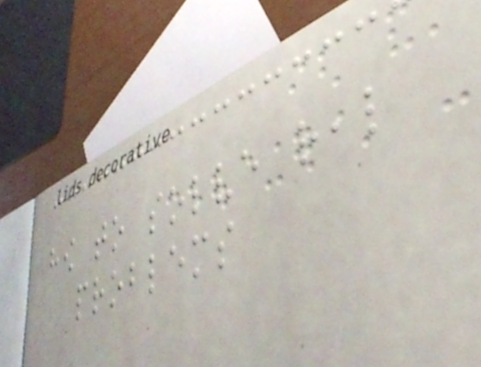how to solve real
problems
